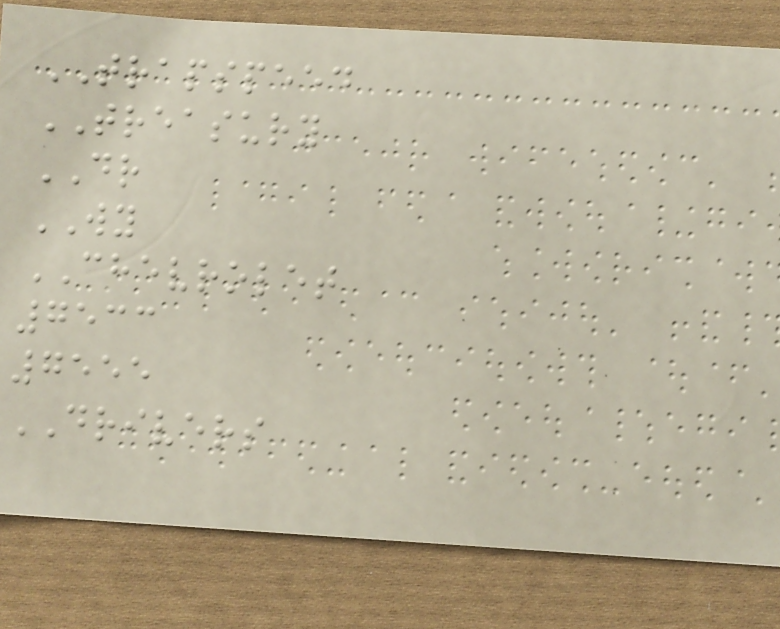TRAPSPEED
TREASURY
DR
WY
CHEVROLET
7533
7555
DRIVERS
